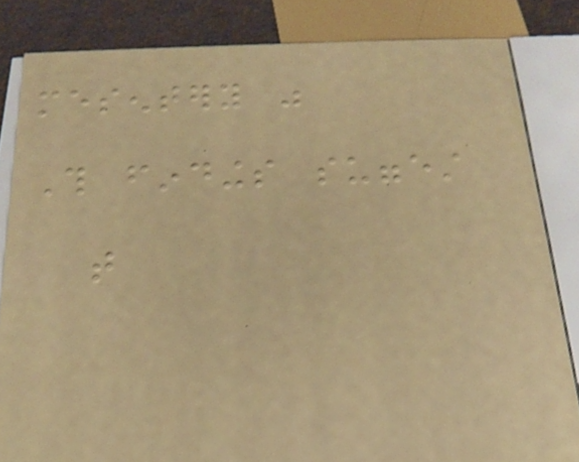mesentery was
This findings suggest
that
